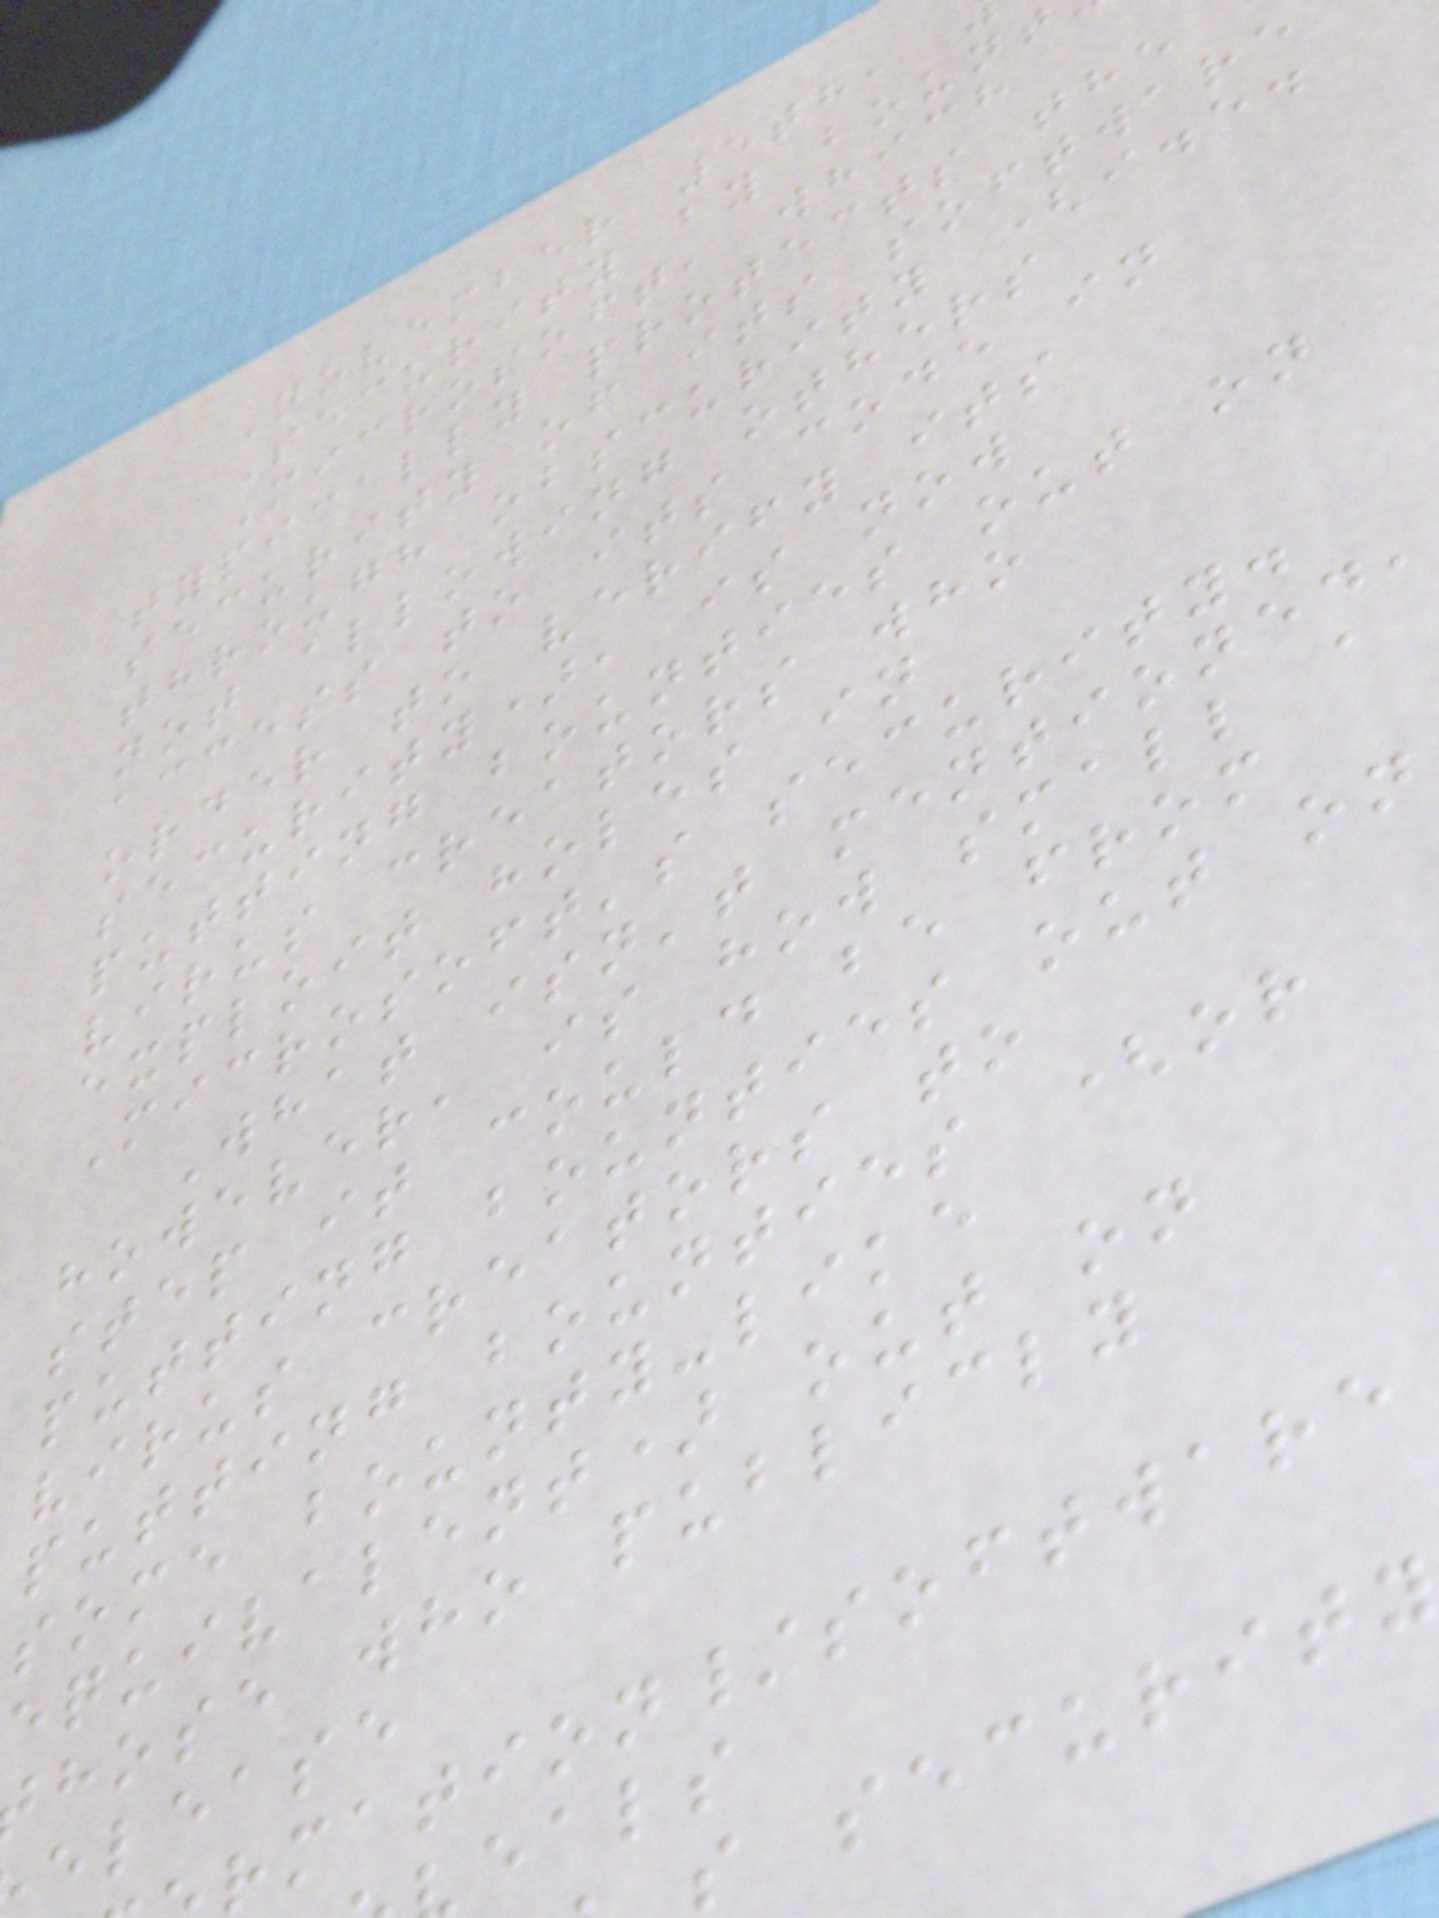November 5th,
Security by bount
Microsoft, which
typically protects the
security of its software
through obscurity (i.e.
not allowing others
access to its code in
order to verify its
security), is now
putting bounties out on
virus creators who
exploit holes in
Microsoft's security.
What isn't mentioned,
however, is how small a
step it could be from
putting bounties out on
virus creators to
putting bounties (or
some bounty-like
equivalent) out on
hose who publicly
elease
rmation/software
eals
s security
